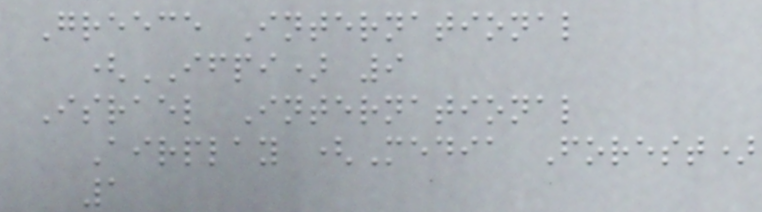Greece International
(IFPI) 9
Israel International
Airplay (Media Forest)
1
